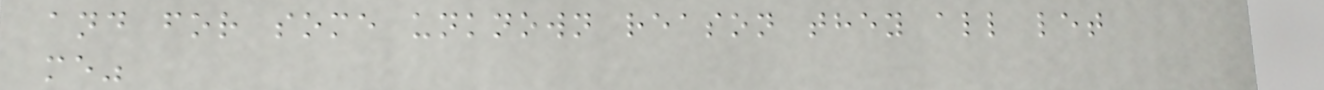and for some unknown reason they all let
me"
